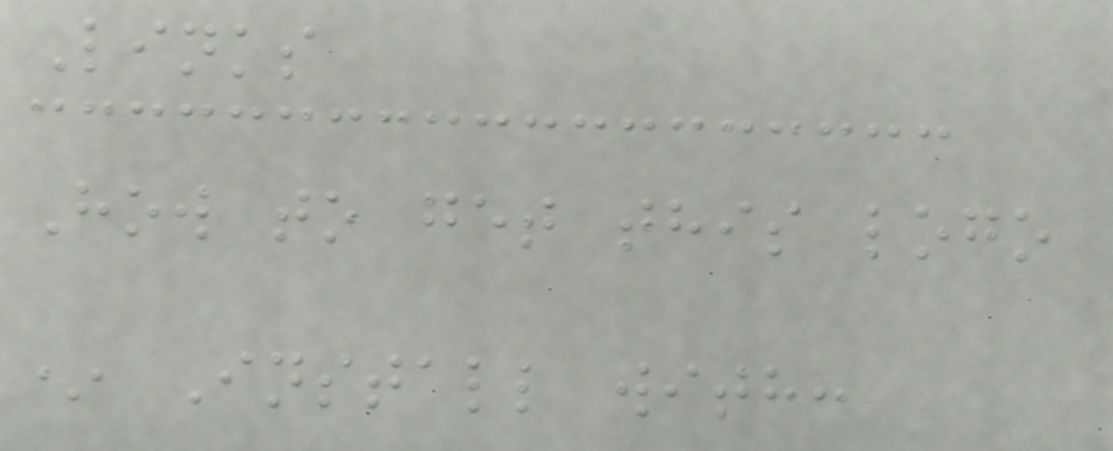Links
How to get this logo
* Install with:
